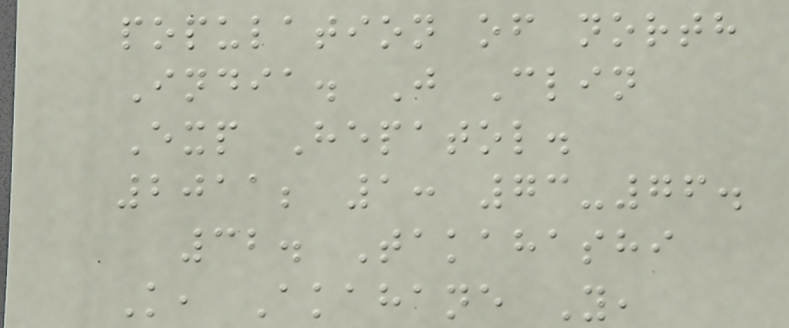population of north
India. J Clin
Exp Hepatol.
2011; 1: 73-76.
32. Takahashi
K, Akahane Y,
